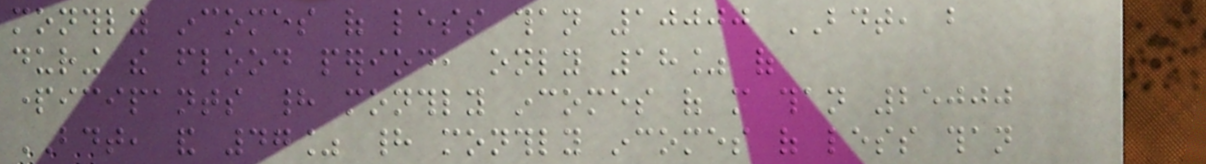monthly incomes of less than 10000 BDT, but
during the flood period, only 18% of
participants had monthly incomes of more than 25000
BDT, and 47% had monthly incomes of less than
